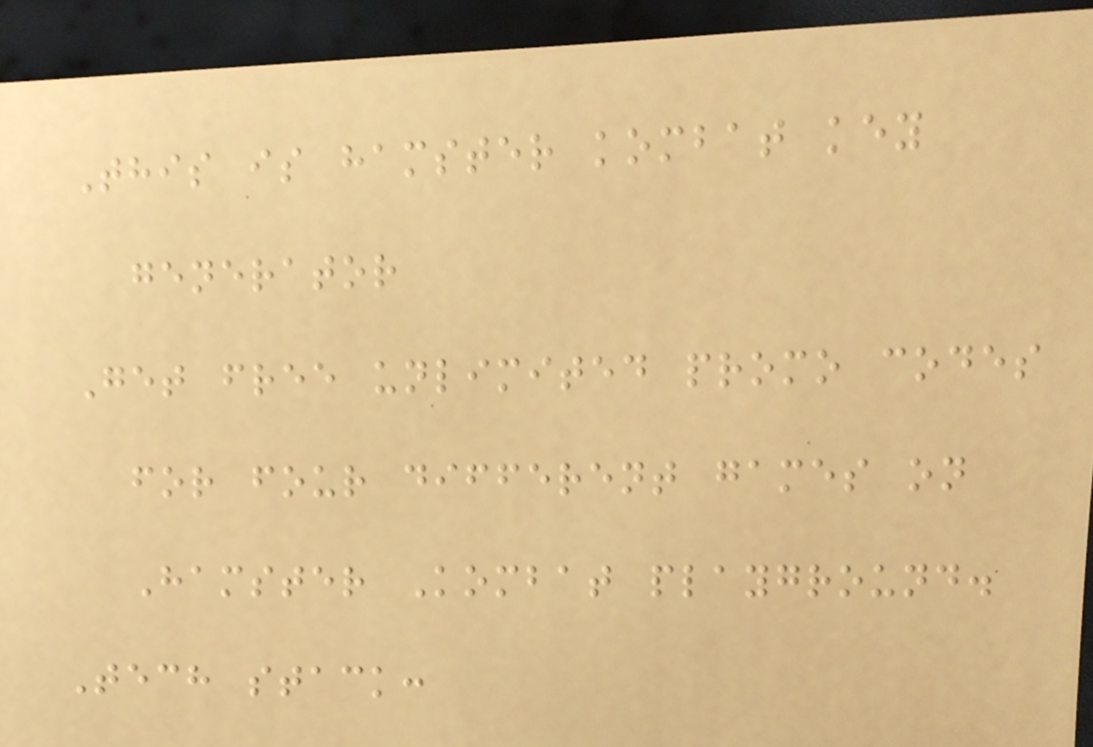This is hamster kombat key
generator
Get free unlimited promo codes
for four different games on
Hamster Kombat playground.
Tech stack:
